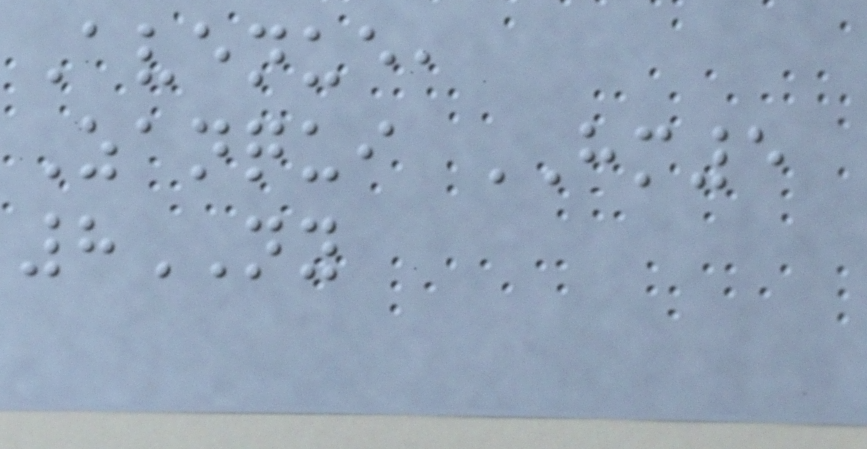Avenue,
Zanqui HM5
8NY
